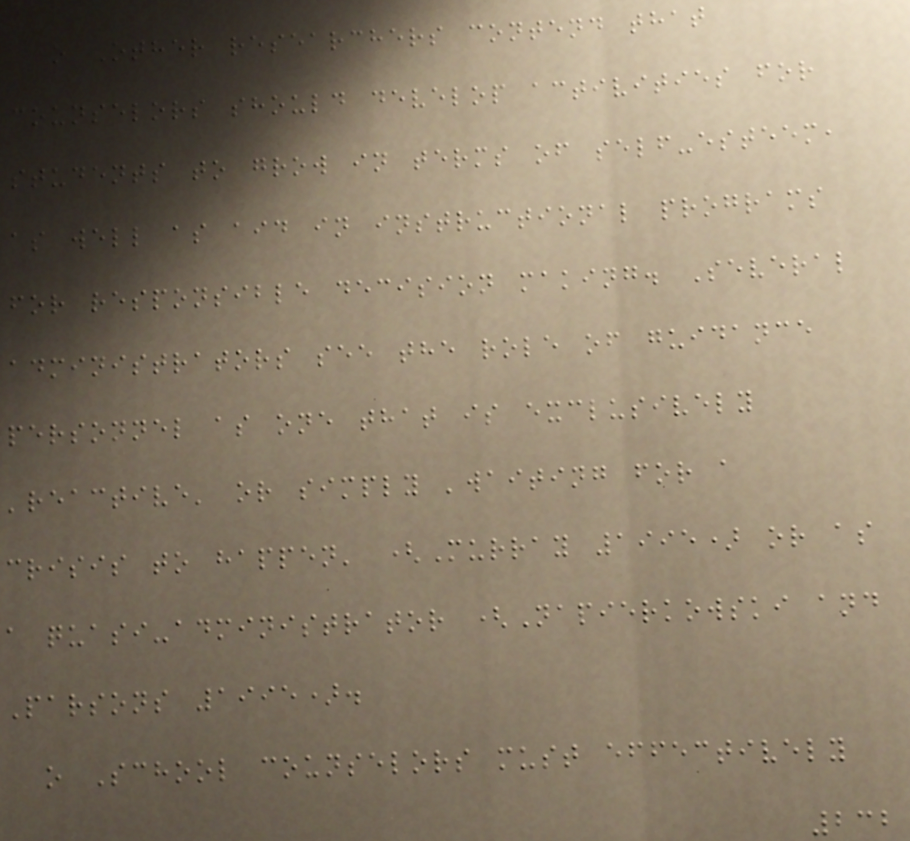o Other researchers contend that
counselors should develop activities for
students to grow in terms of self-esteem,
as well as aid in instructional programs
for responsible decision making. Several
administrators see the role of guidance
personnel as one that is exclusively
'reactive' or simply 'waiting for a
crisis to happen' (Murray 1995) or as
a quasi-administrator (Napierkowski and
Parsons 1995).
o School counselors must effectively
232
